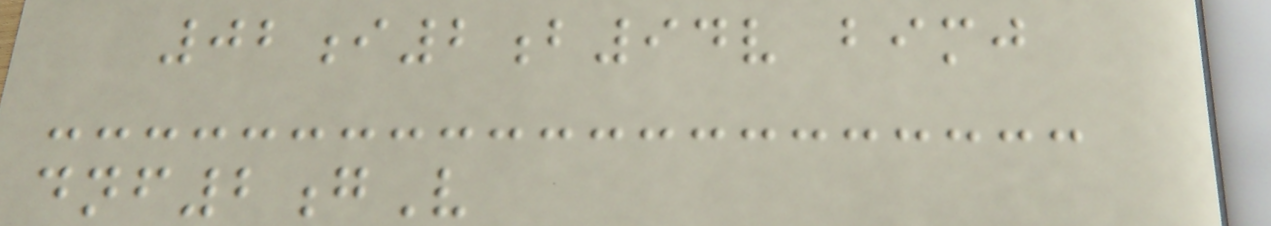02i2b94v bimj
dnf2gV
